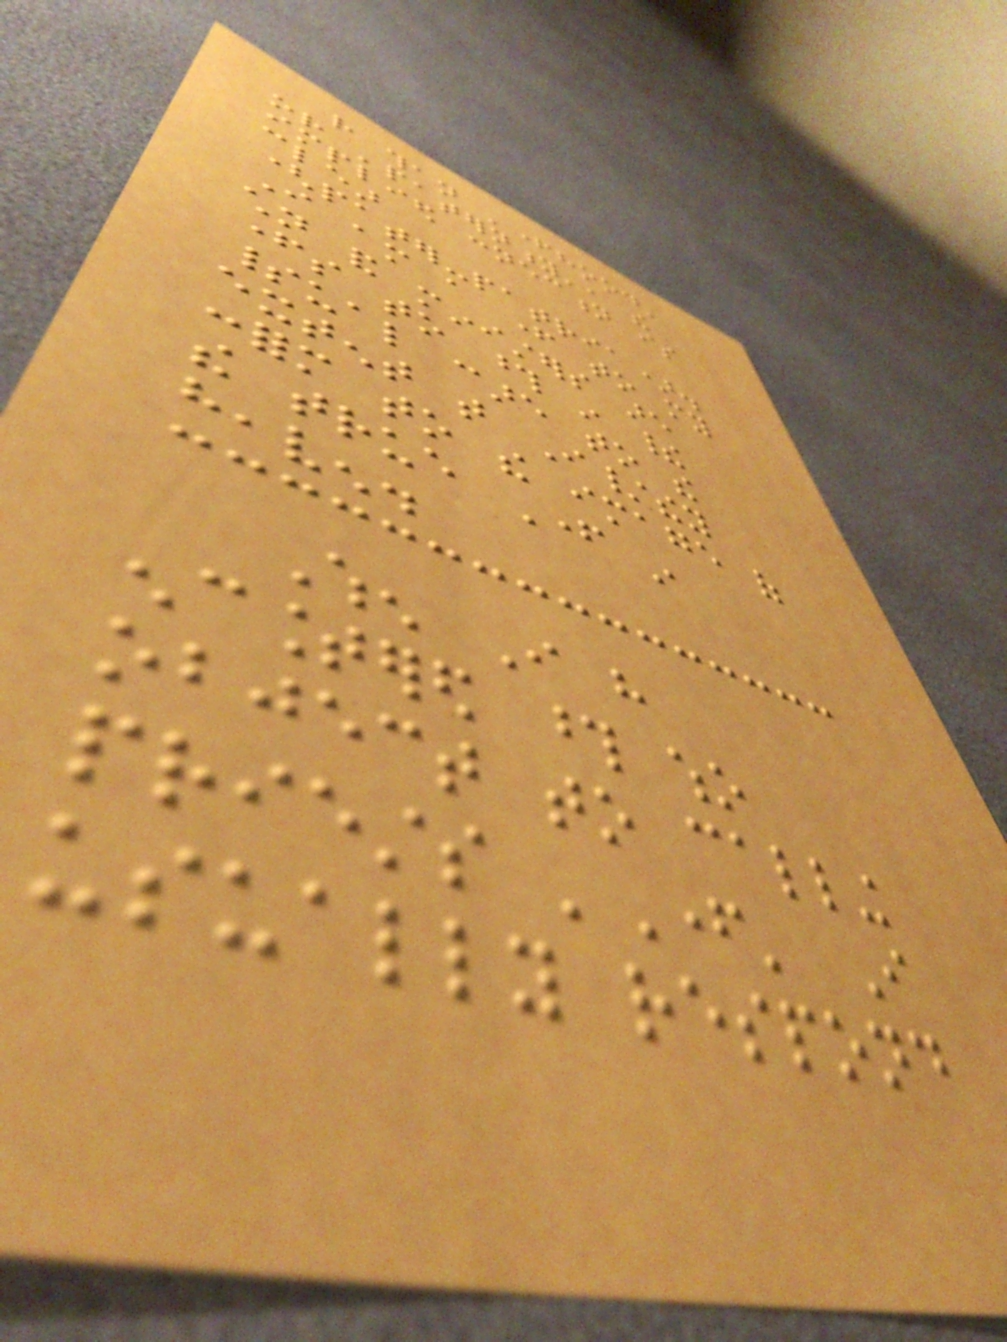rather than 'fatherhood'
or 'paternity', the
implied connection is
clear
(pater-patria).
I am a father to my
children and ministers are
fathers to those in their
spiritual care to the
extent that I/they
conform to the image of
the true Father in
heaven.
When I have
encountered those who
object to calling
priests 'Father' I
usually respond
